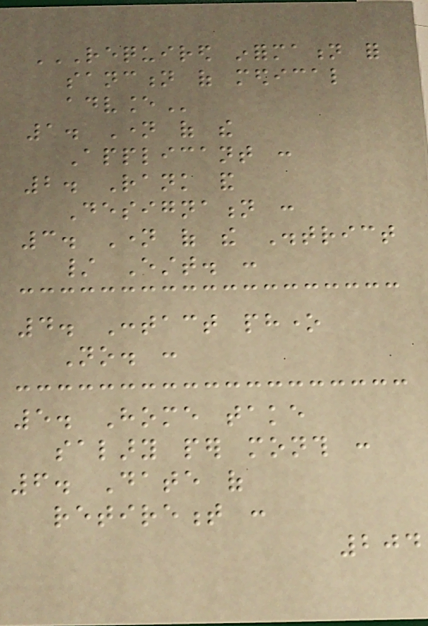REQUIRED INFORMATION FOR
SANCTION OF MEDICAL
ADVANCE
1. Name of the
Applicant :
2. Rank and
Designation :
3. Name of the District
/ Estt. :
4. Contact phone
No. :
5. Home take
salary per month :
6. Date of
retirement :
204
